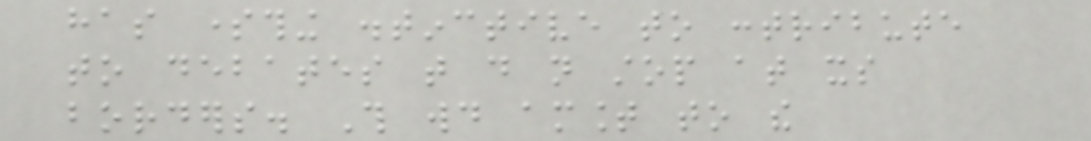has something distinctive to contribute
to debates that do not stop at its
borders. This would amount to the
